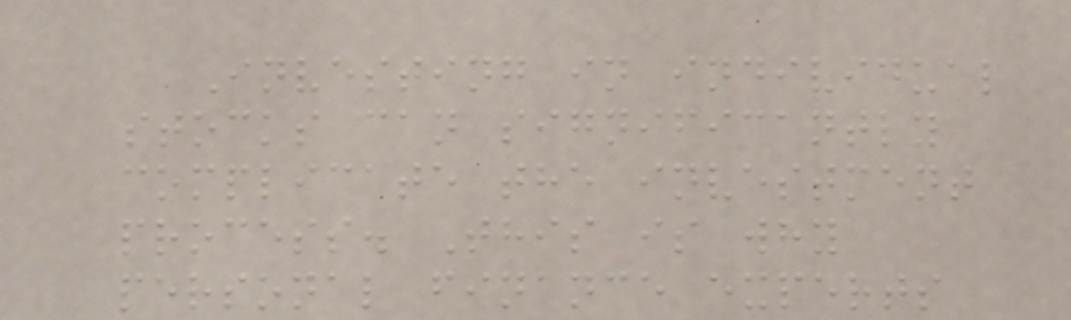Investing in individual
stocks can significantly
complicate the investment
process. This is why
personal finance experts
